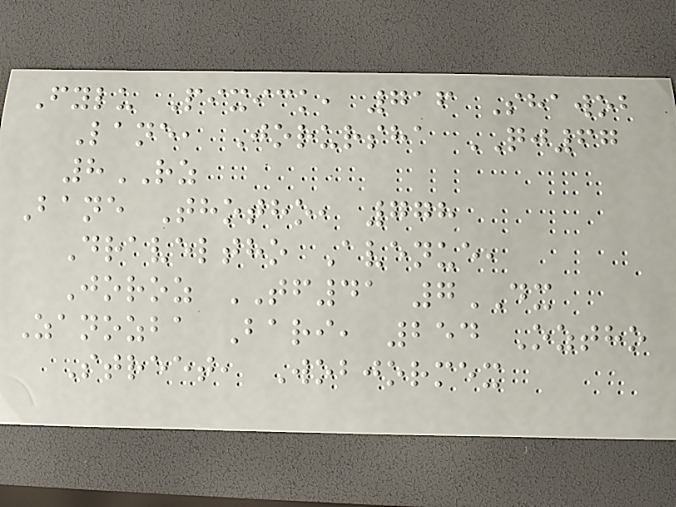Fylu Pixick, 716 Shawob
Lane, Jorursha QJ67
8RZ
Bane Thotho, 778
Draveltho Avenue,
Joroz TF41 7DX
Zanozba Bari, 254 Oztho
Street, Wobjormex
